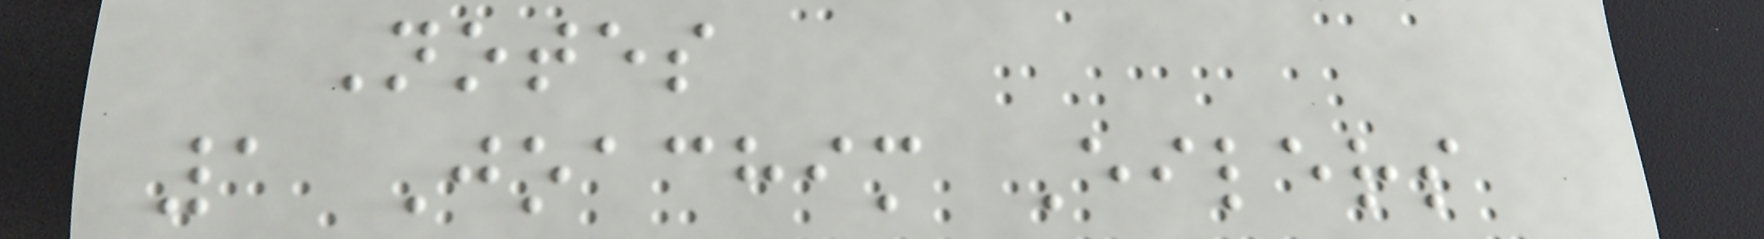Notes
1 Joachim Eilers
